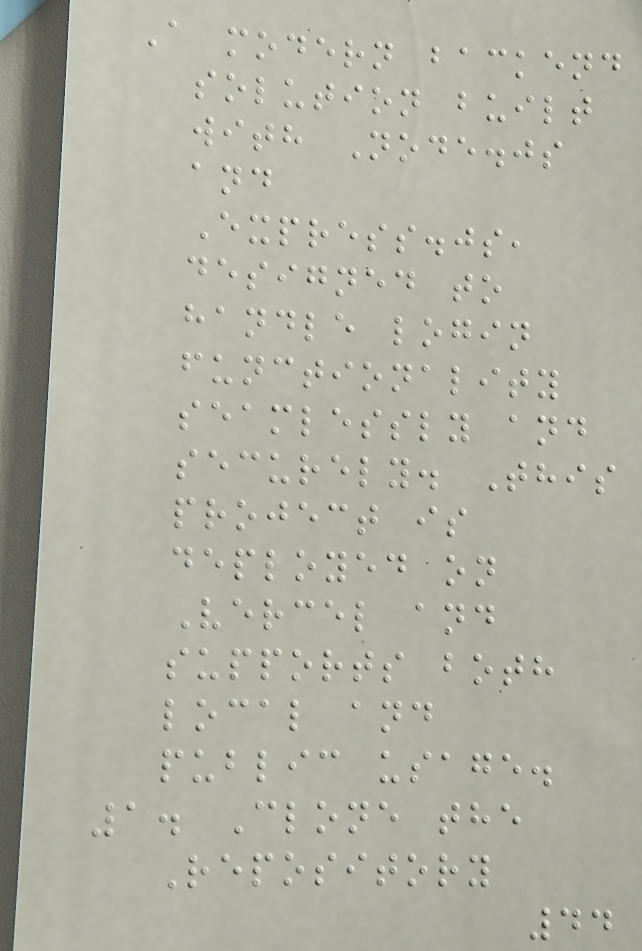A modern backend
solution built
with Node.js
and
Express.js,
designed to
handle login
functionality
seamlessly and
securely. This
project is
deployed on
Vercel and
supports both
local and
public usage.
1. Clone the
Repository
44
